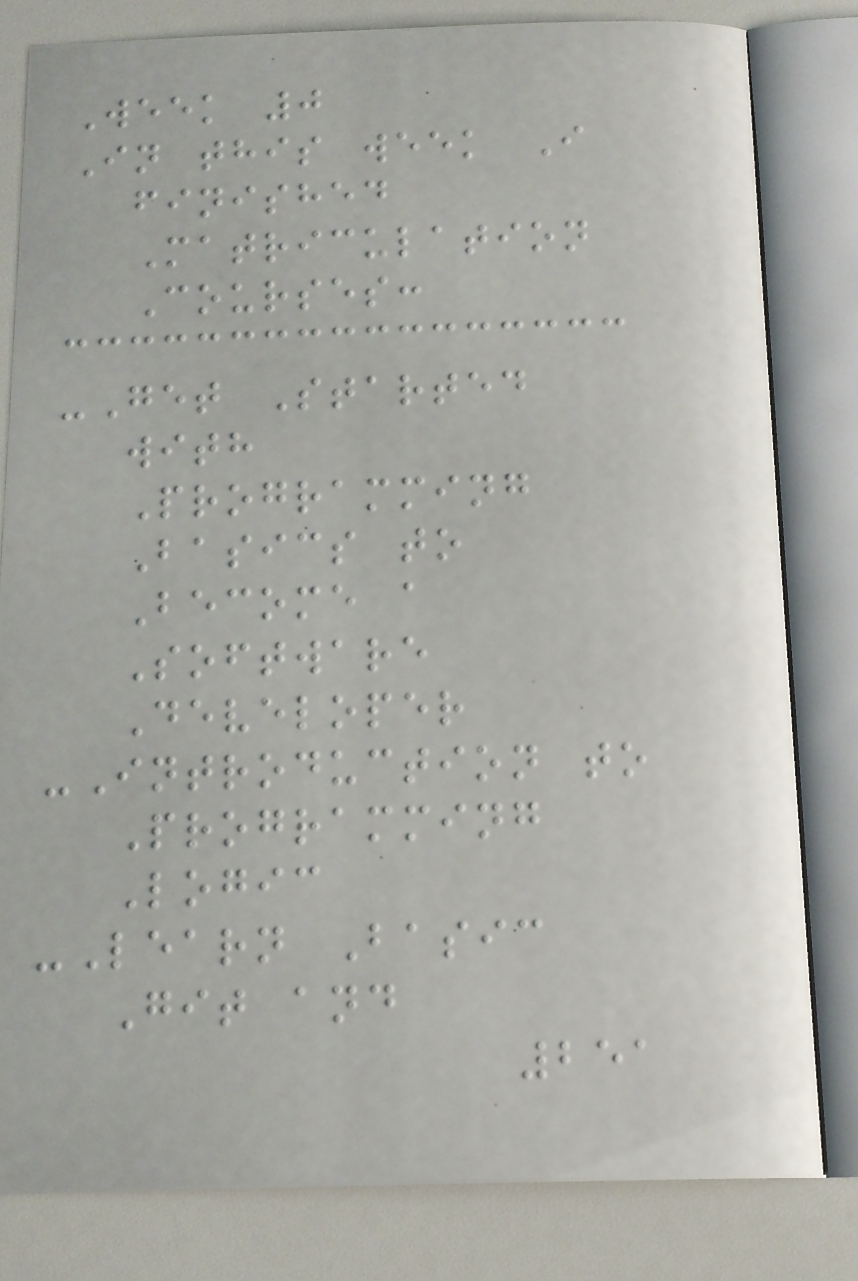Week 0
In this week I
finished
Matriculation
Courses:
-Get Started
with
Programming
Basics to
Become a
Software
Developer
-Introduction to
Programming
Logic
-Learn Basic
Git and
251
